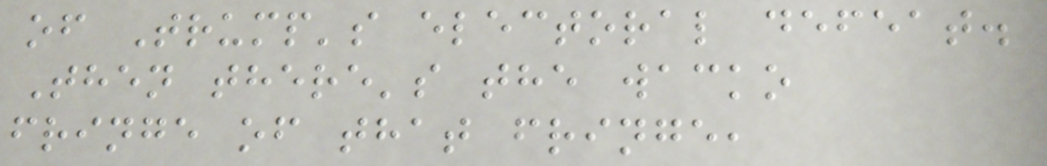of Trump's electoral defeat.
Then there's the wacko
fringe of that fringe,
